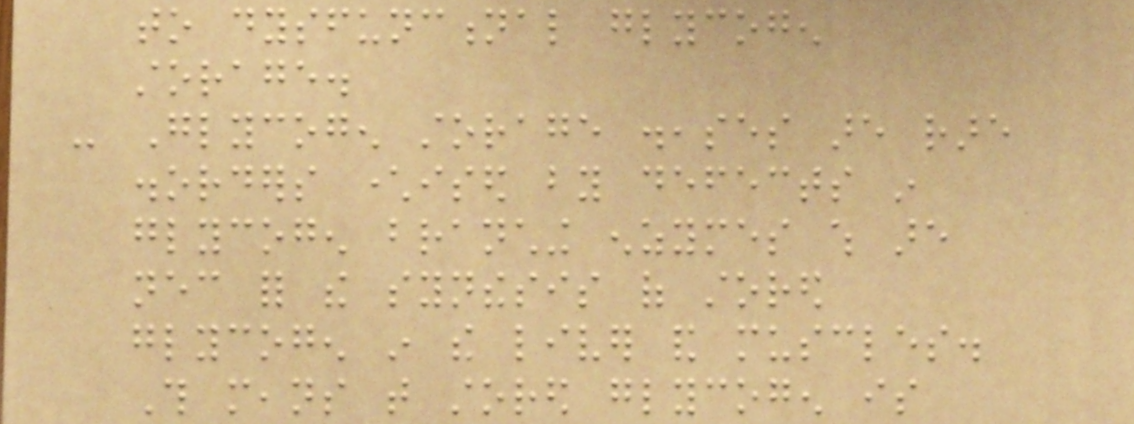to dysfunctional glycogen
storage.
- Glycogen storage diseases are rare
disorders characterised by defects in
glycogen branching enzymes which are
necessary for the synthesis of stored
glycogen in the liver and muscles.
This means that stored glycogen is
